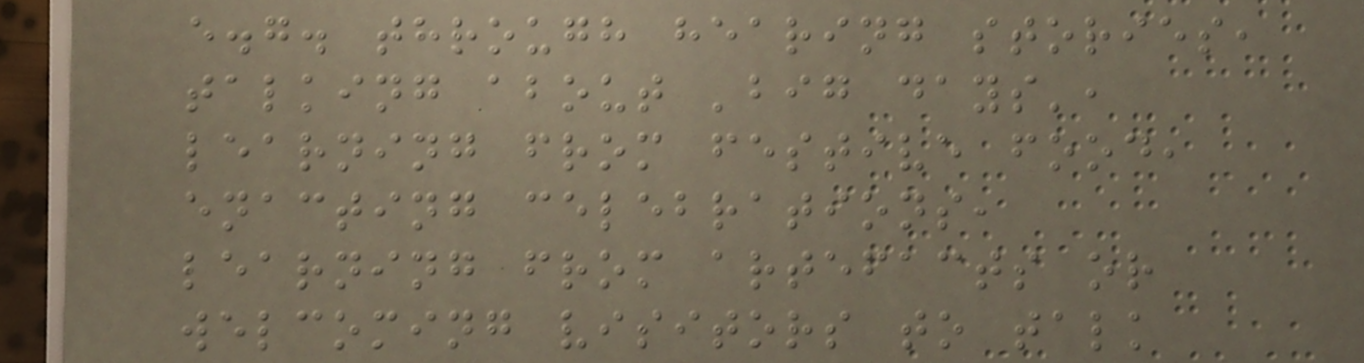e.g. through hearing stories,
talking about 'big days',
learning from festive food,
enacting celebrations,
learning from artefacts or
welcoming visitors to talk
